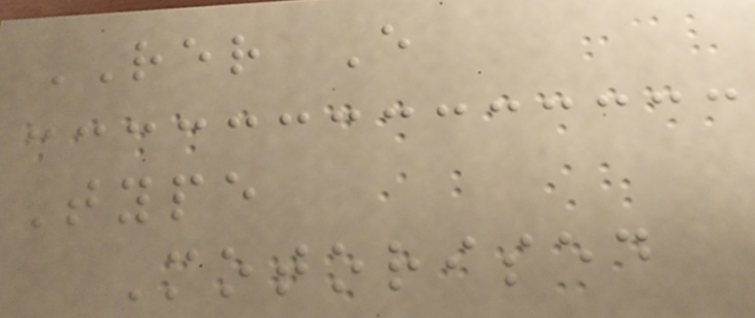RER E
Type
Motorised
